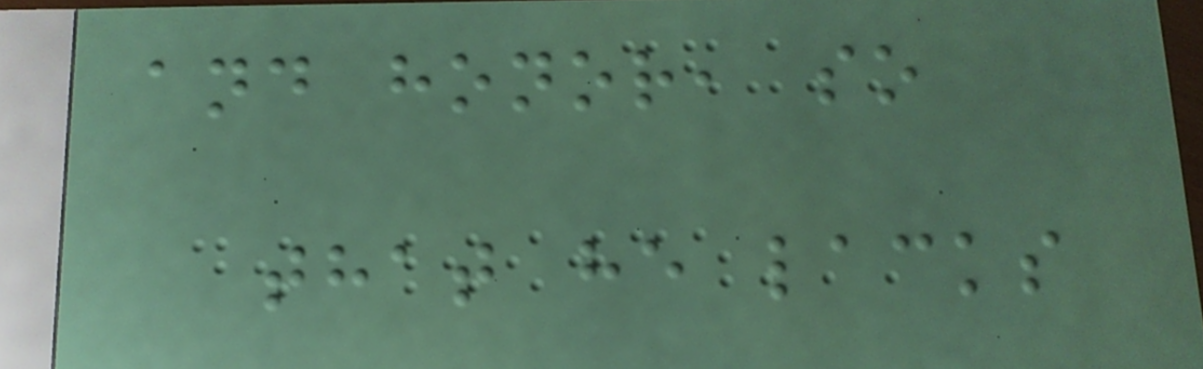and honor, so
that he lacks
